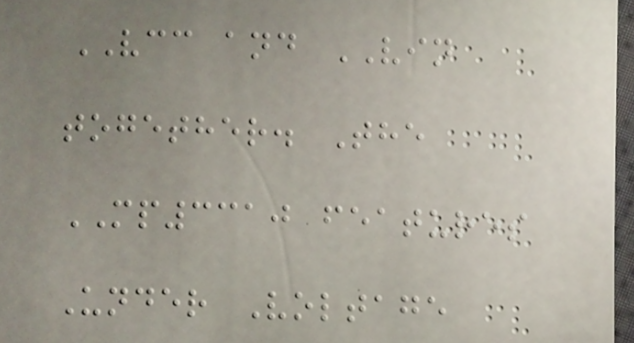VCC and VIN
together. The
MP3310 features
Under Voltage
